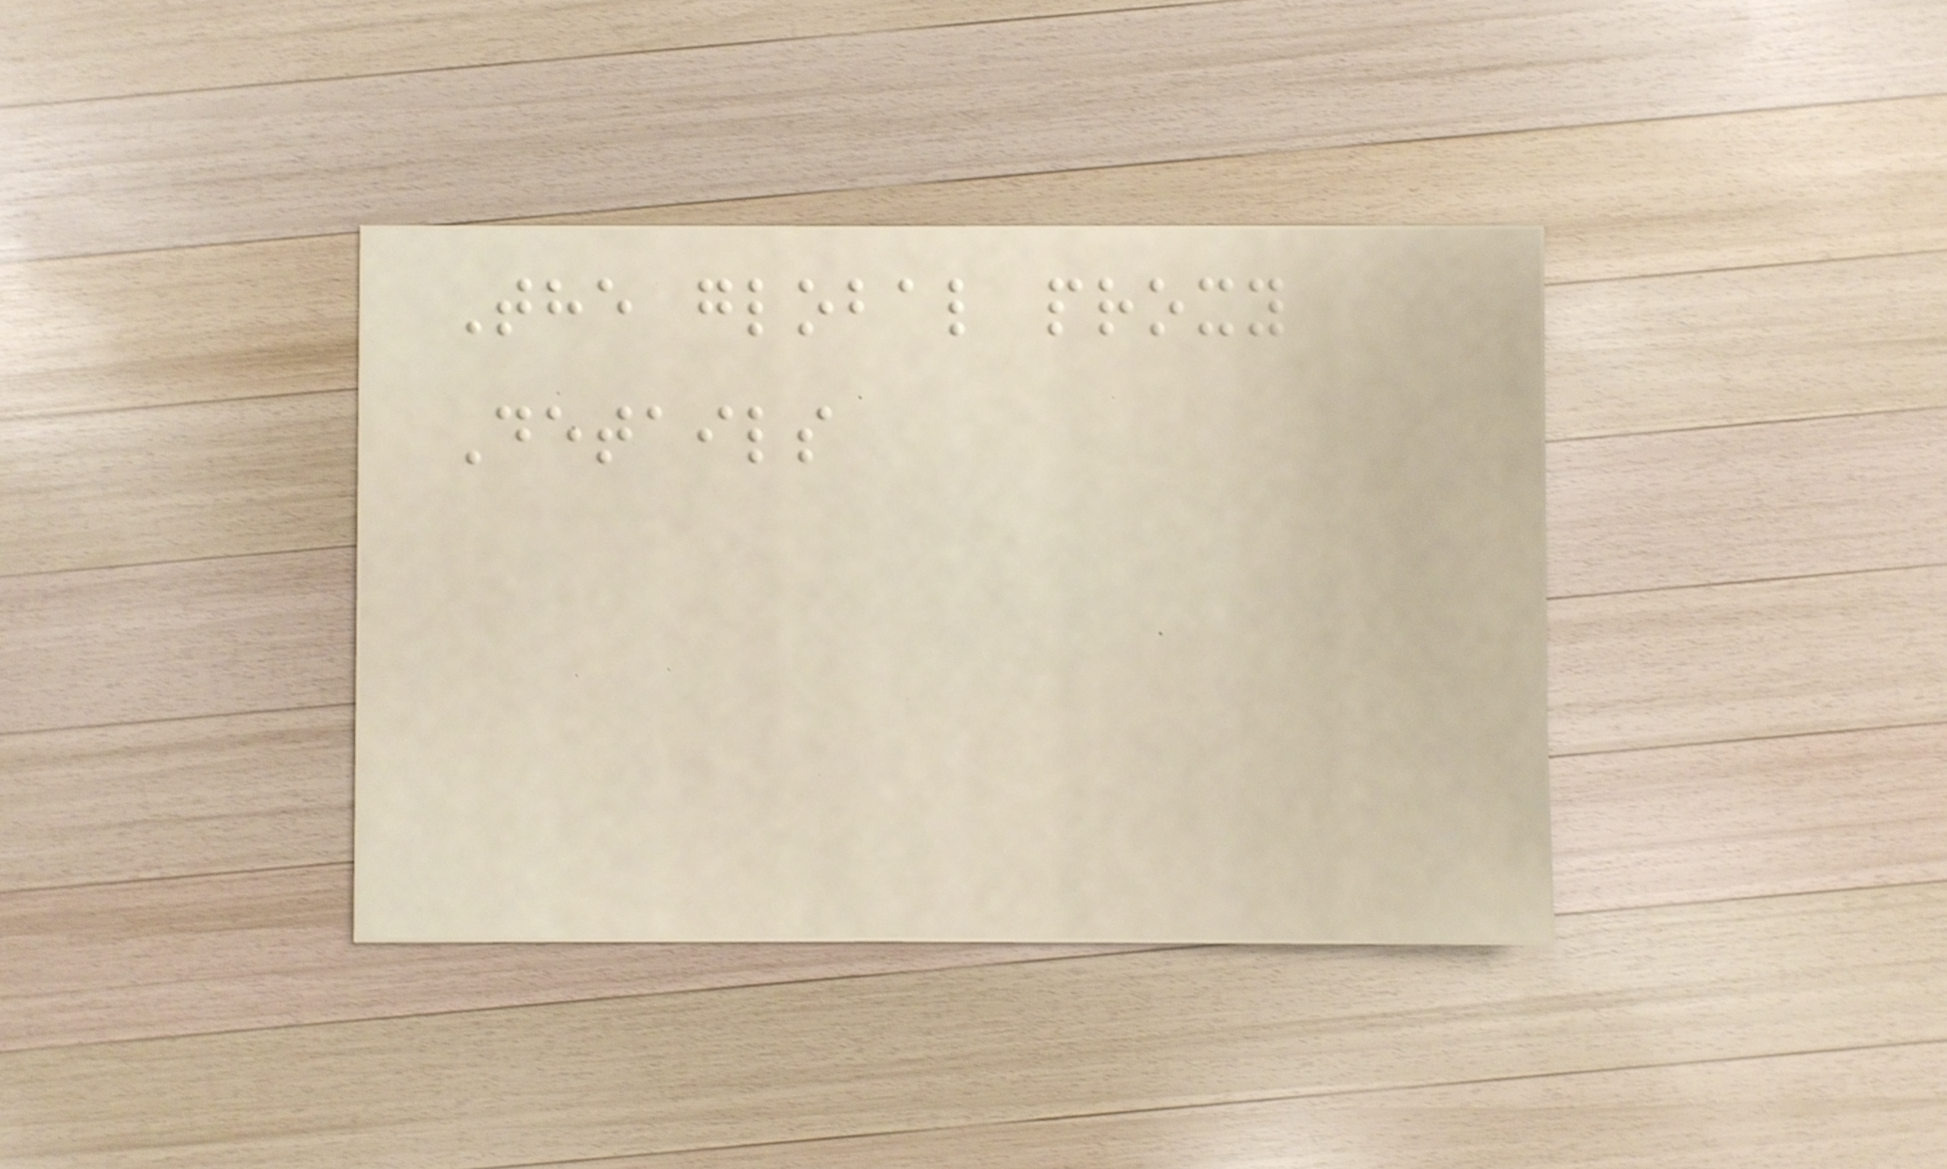The global proxy
Details
